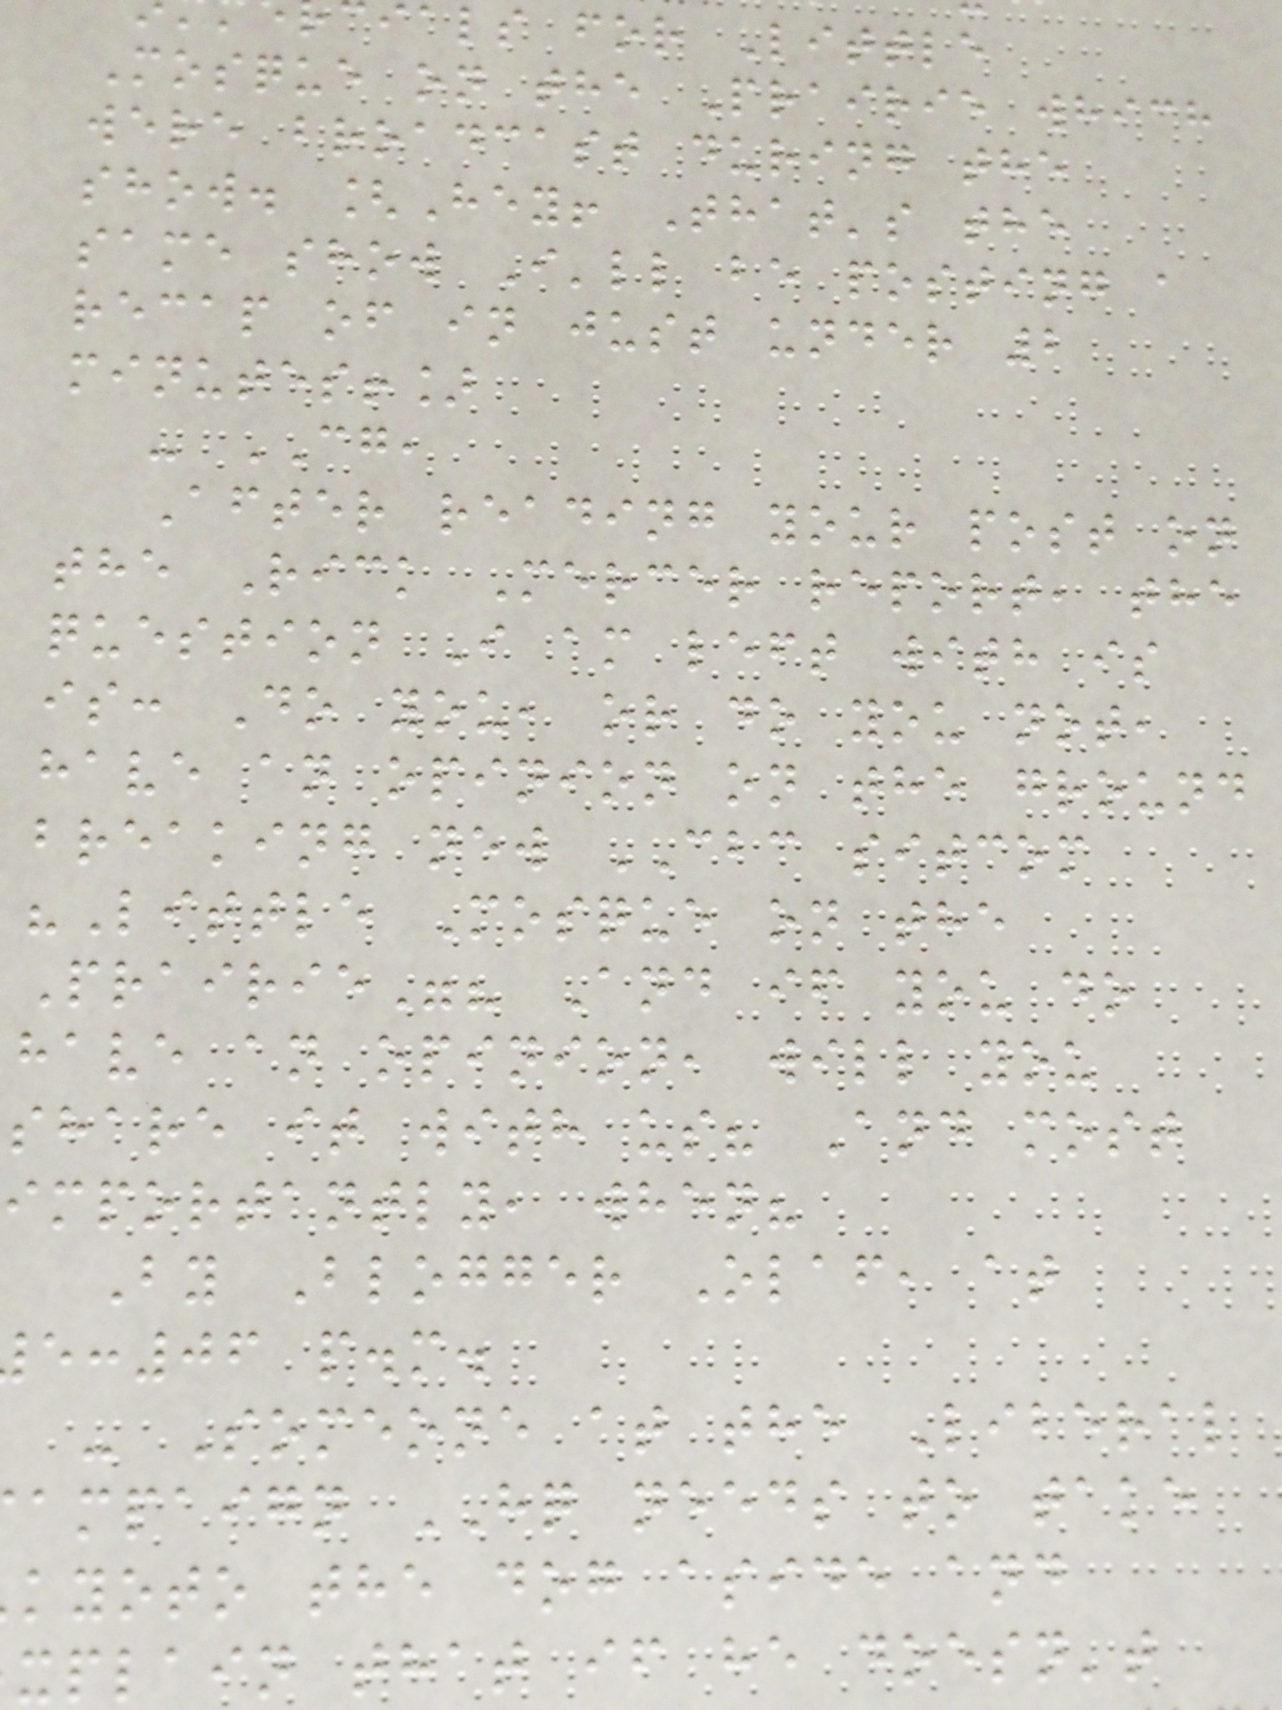ials for Little
Mosque on the Prairie which
were broadcast during the
show. [Hey! That's the
same show I'll be posting a
recap of in just under 2
minutes!]
- CG,
After reading your post on
the Rick Mercer report, the
question I am left with is
is: Do you, or do you not,
have an opinion on the ground
breaking new CBC sitcom
"Little Mosque on the
Prairie"? And if you do
have an opinion, will you
share it with us? And most
importantly, when?
By Blogger Olaf, at
:06 p.m.
- Someone at the Liberal
ampaign HQ needs to take
kyoto the dog aside and
xplain that if he doesn't
